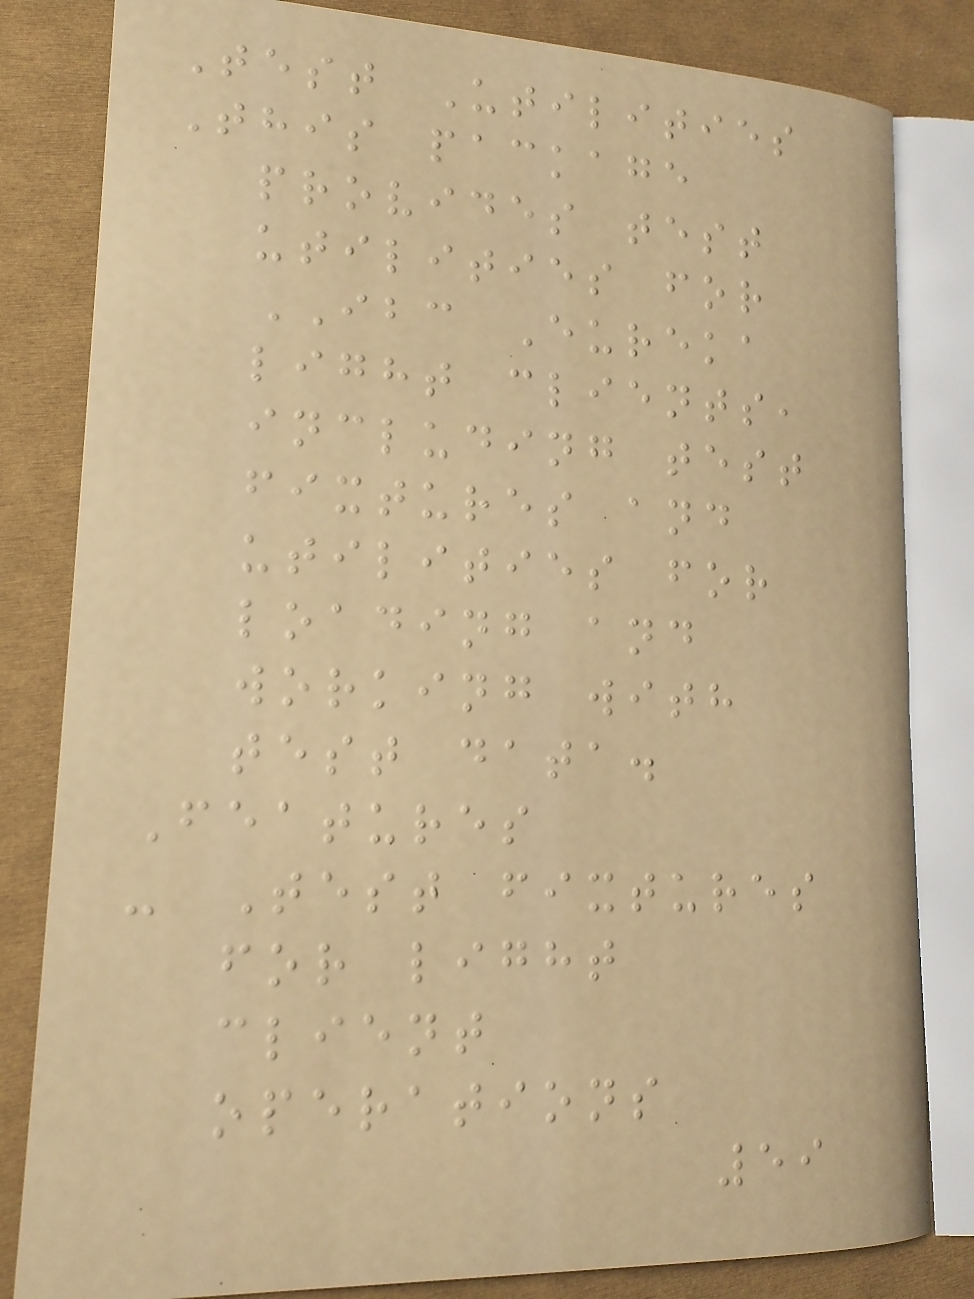Test Utilities
This package
provides test
utilities for
IBC Eureka
light clients,
including test
fixtures and
utilities for
loading and
working with
test data.
Features
- Test fixtures
for light
client
operations
59
